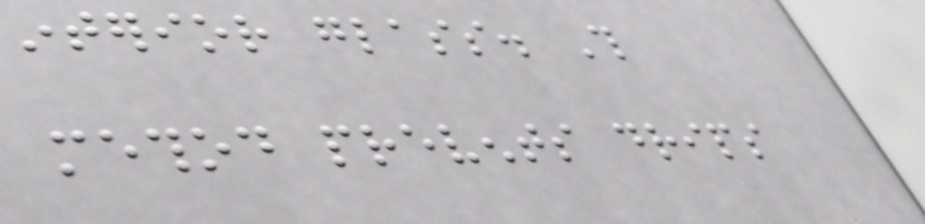interior glass. This
method prevents drips
